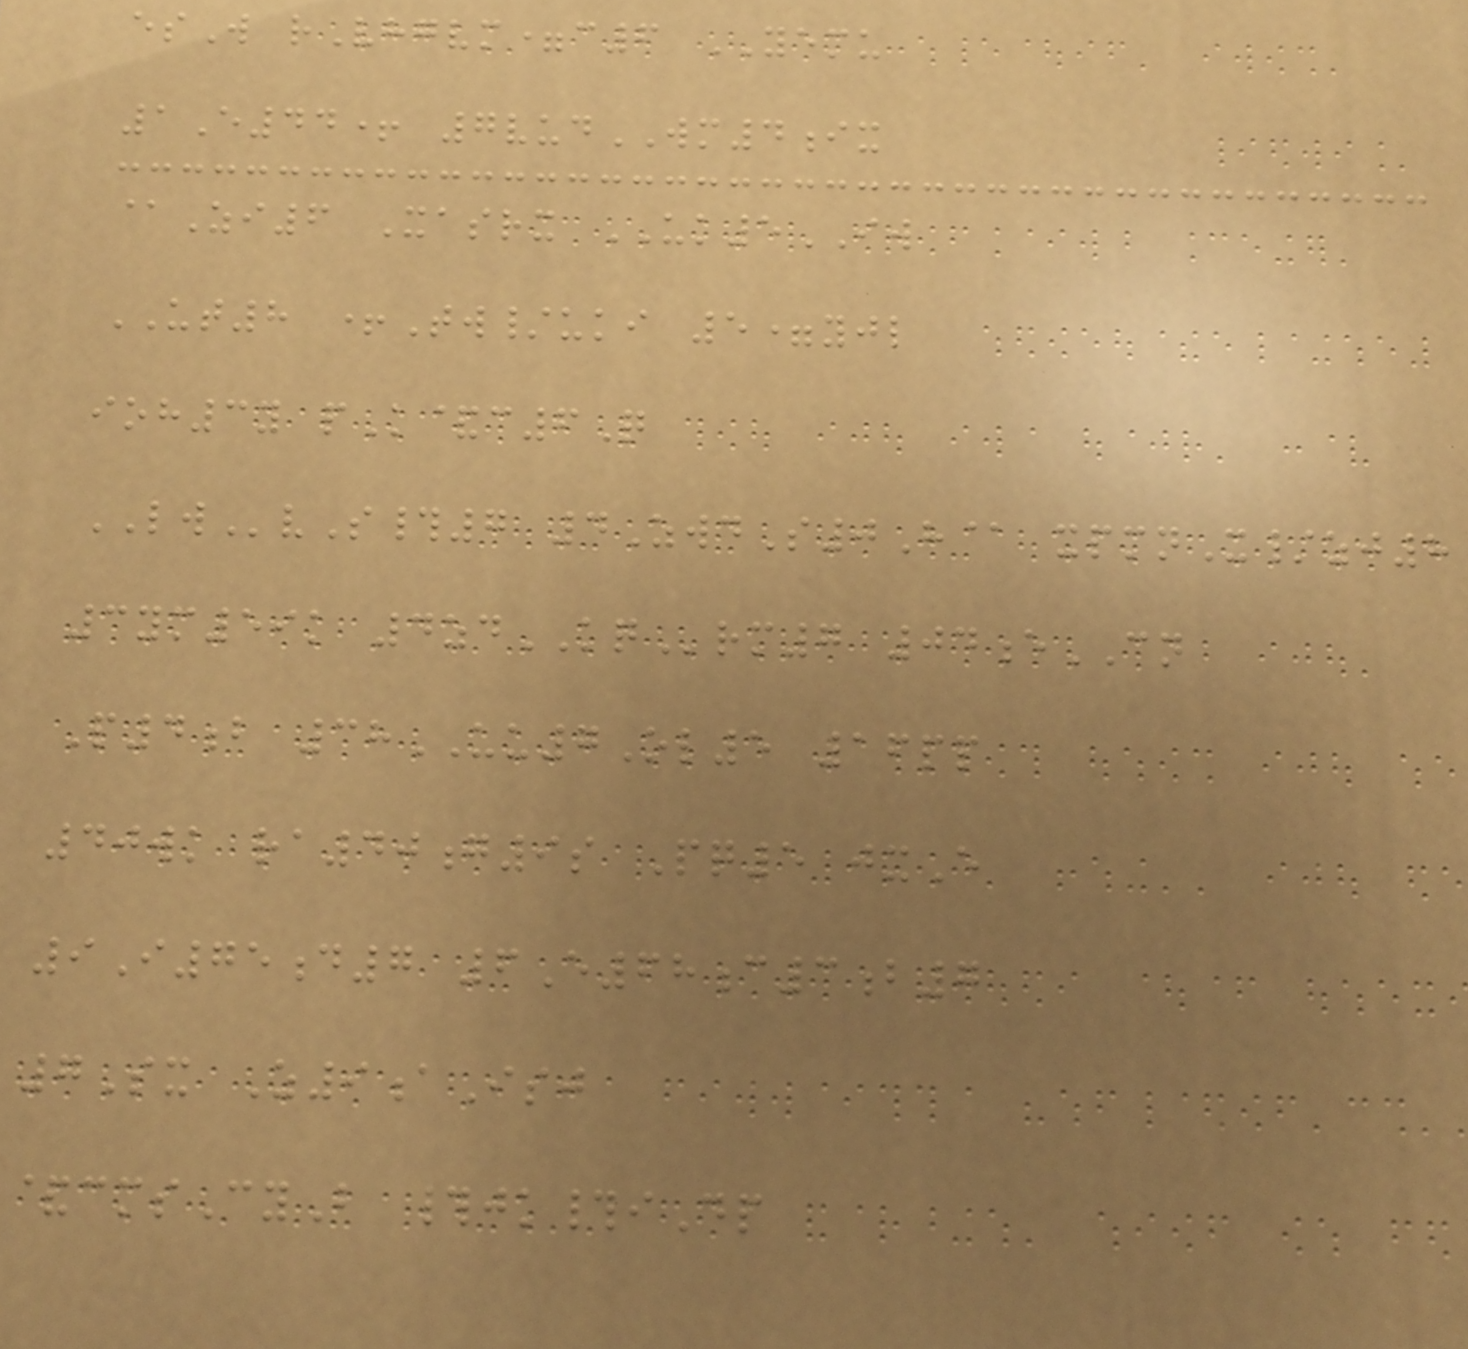esW rVhgvm=c6 YEMU
1E44+ 7vudWM4ix
@Zi6 Xasrx UK5IW
UT8 +Tw/uki 5=yjl
ioh3y pK&c6Q
LWvS#7 4ZwdS0H@ xpmnX/zj8
3ym59k 4zdKQrm7 04eCN
P4b 38UU7Ol5 16pp
40wk ra40g9s Pq5 jxE
9I75d7 6E68c3b7
7Sx Z9aIsj
&cmsCyB #jk#iDp
